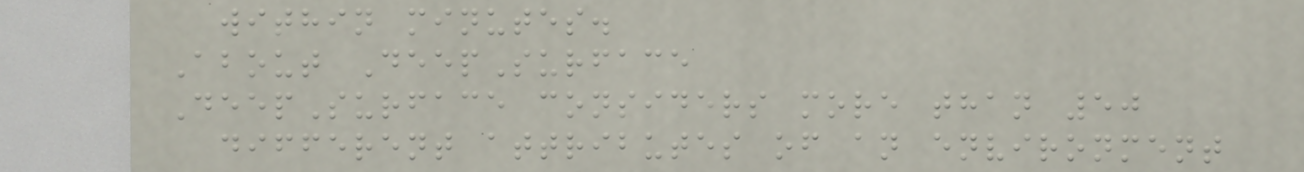within minutes.
About DeepSurface
DeepSurface considers more than 50
different attributes of an environment
